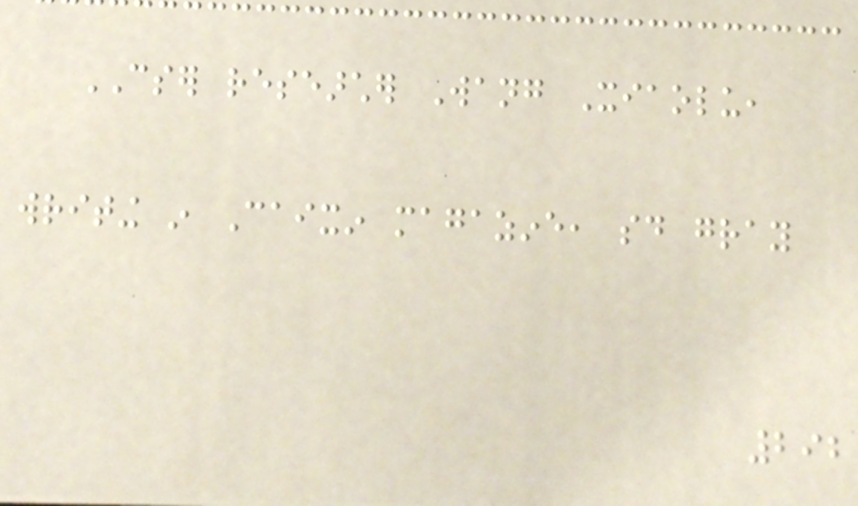CSER researcher Wang Xiaolu,
writing in Caixin magazine, said gray
292
